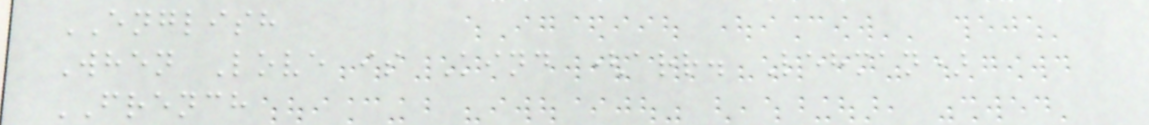ENGLISH
When Love is Kind (arr. Lehman)
FRENCH
